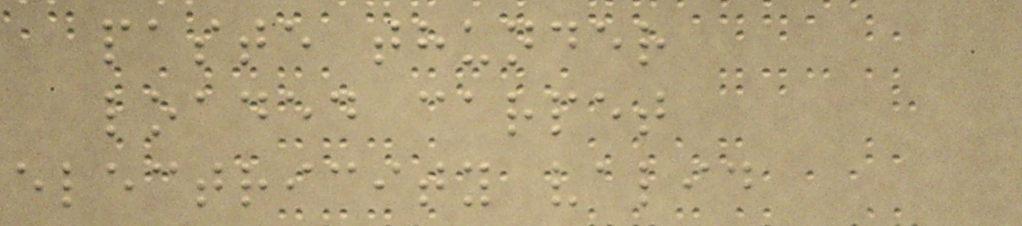paste thunder
loaded carpet
electricity valid
